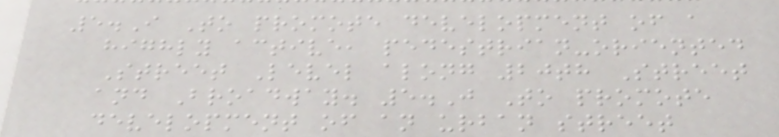5.I To promote development of a
highly active, pedestrian-oriented
Street Level along 20th Street
and Broadway. 5.J To promote
development of an urban street
